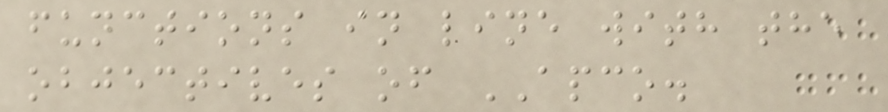functions in line with the
objectives of APCO.
